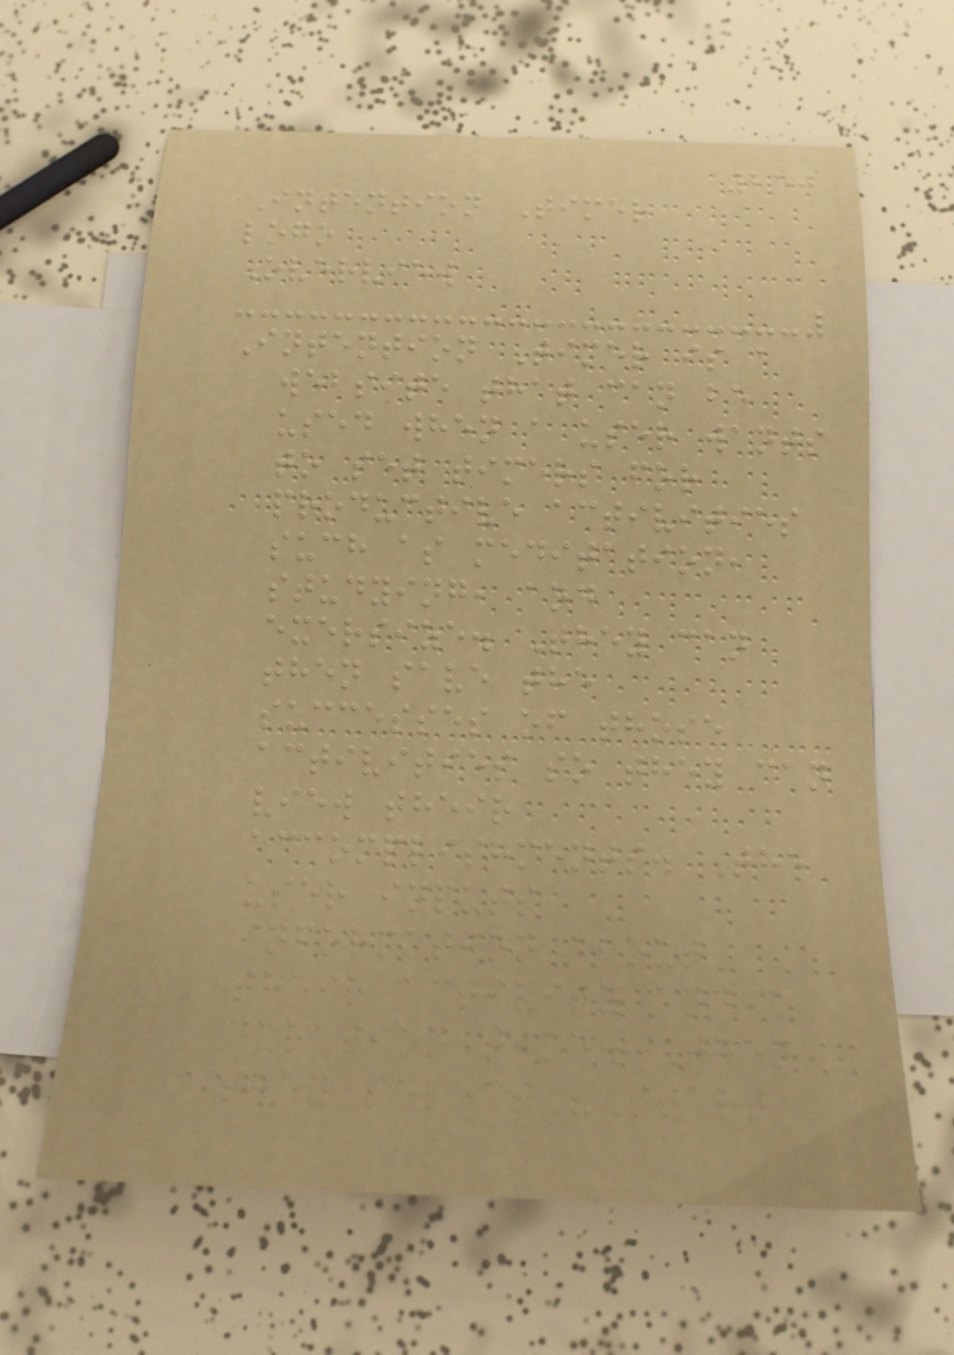250
Intention Timer
logo
Overview
Intention Timer is a
website that can be
used when a user wants
to set timers for
productive activities
such as meditation,
studying, and
exersize. They can
then save the
successes of those
activities so they can
view their
accomplishments. The
user inputs
information about
their activity and a
duration time. Then
they select "Start
